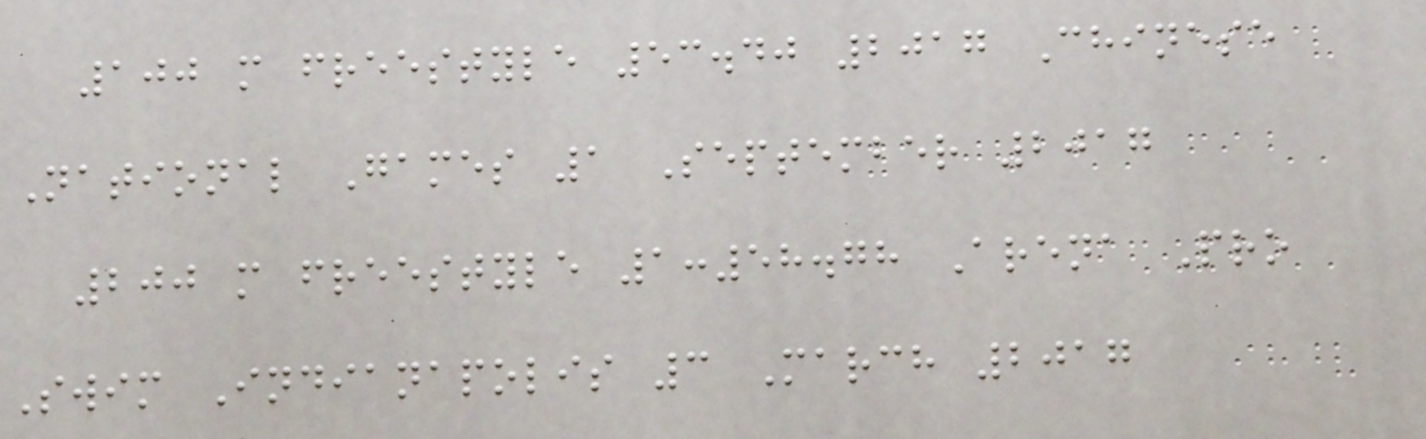100 m freestyle 53.40 2017 Chinese
National Games 1 September 2017
200 m freestyle 1:58.78 Arena Pro
Swim Indianapolis 3 March 2017
